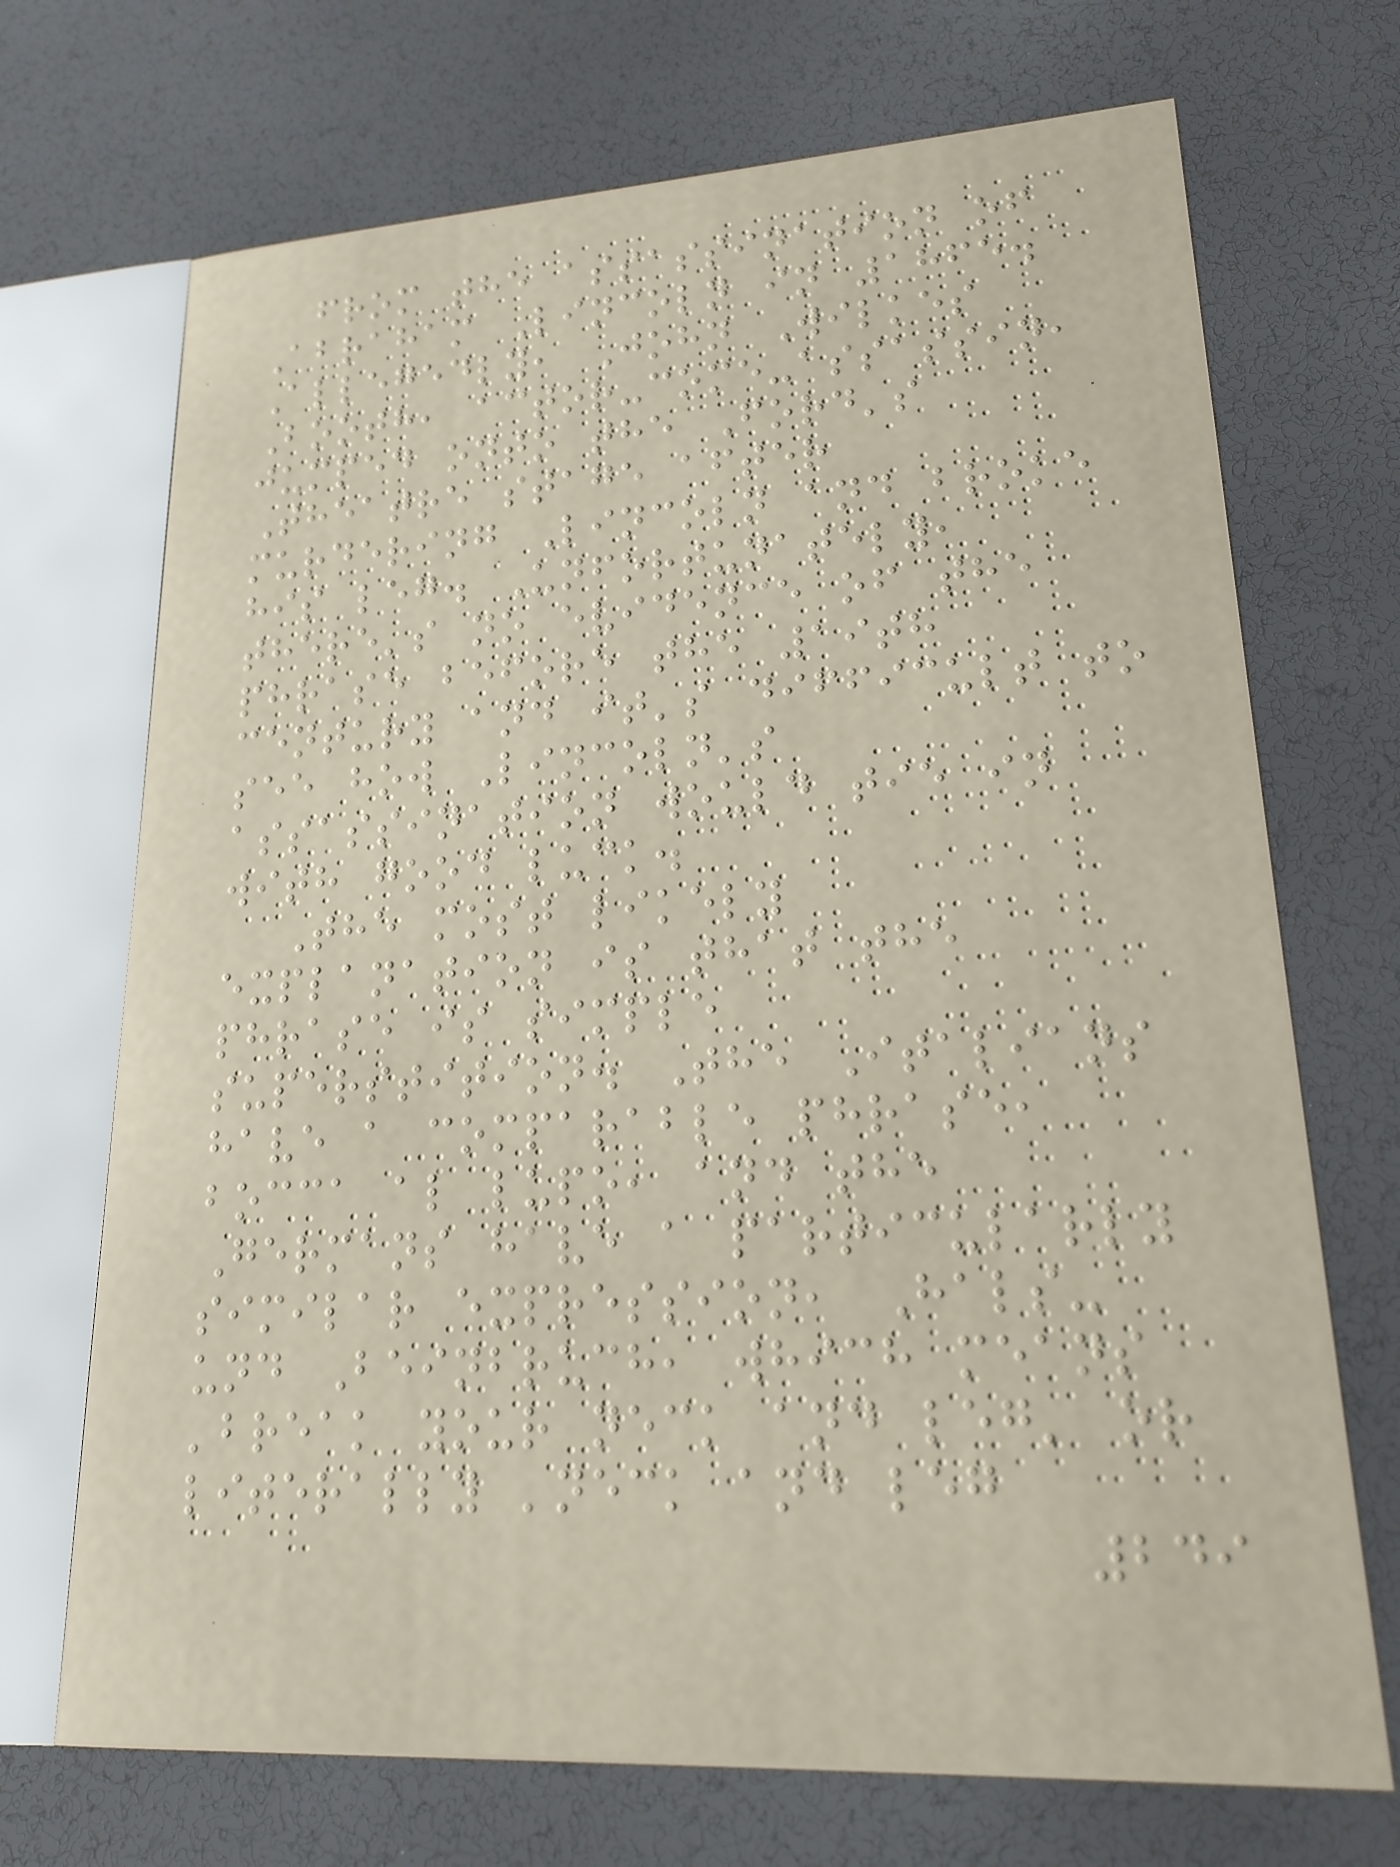from the assassination of
Abraham Lincoln in 1865.
Allegedly, John Wilkes
Booth, actor-come-assassin,
jumped onto the Ford's
Theatre stage after
murdering Lincoln and broke
his leg. Unfortunately,
there's no evidence of the
phrase before the 19th
century and it's difficult to
see how Lincoln's
assassination would tie in
with good luck.
The most likely
explanation is that the
phrase is simple
superstition. The Italians
have a comparable phrase,
bocca al lupo, and the
Germans have a particularly
similar expression, Hals-
und Beinbruch, which means
'break your neck and leg' or
literally 'neck and leg
249
